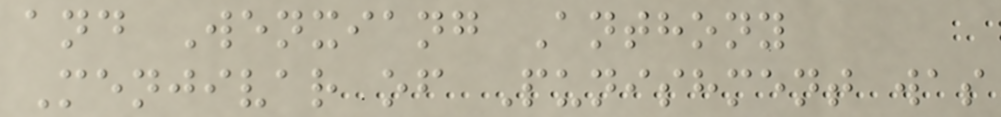and Wenxiang Anthony
Menjivar of Punishment was
